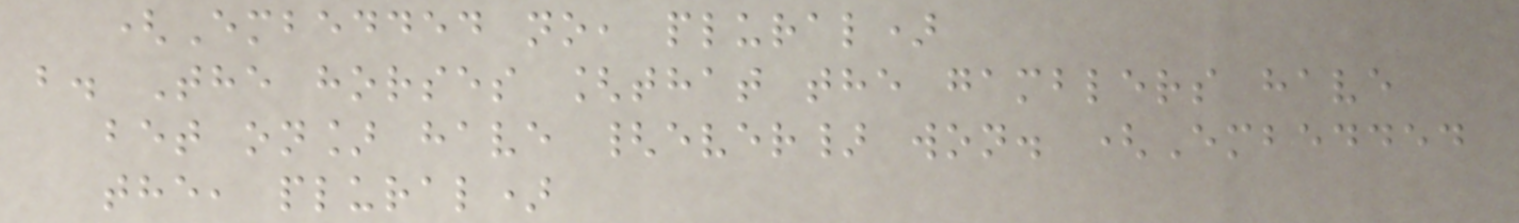(Embedded no, plural)
b. The horses [that the gamblers have
bet on] have {ever} won. (Embedded
the, plural)
